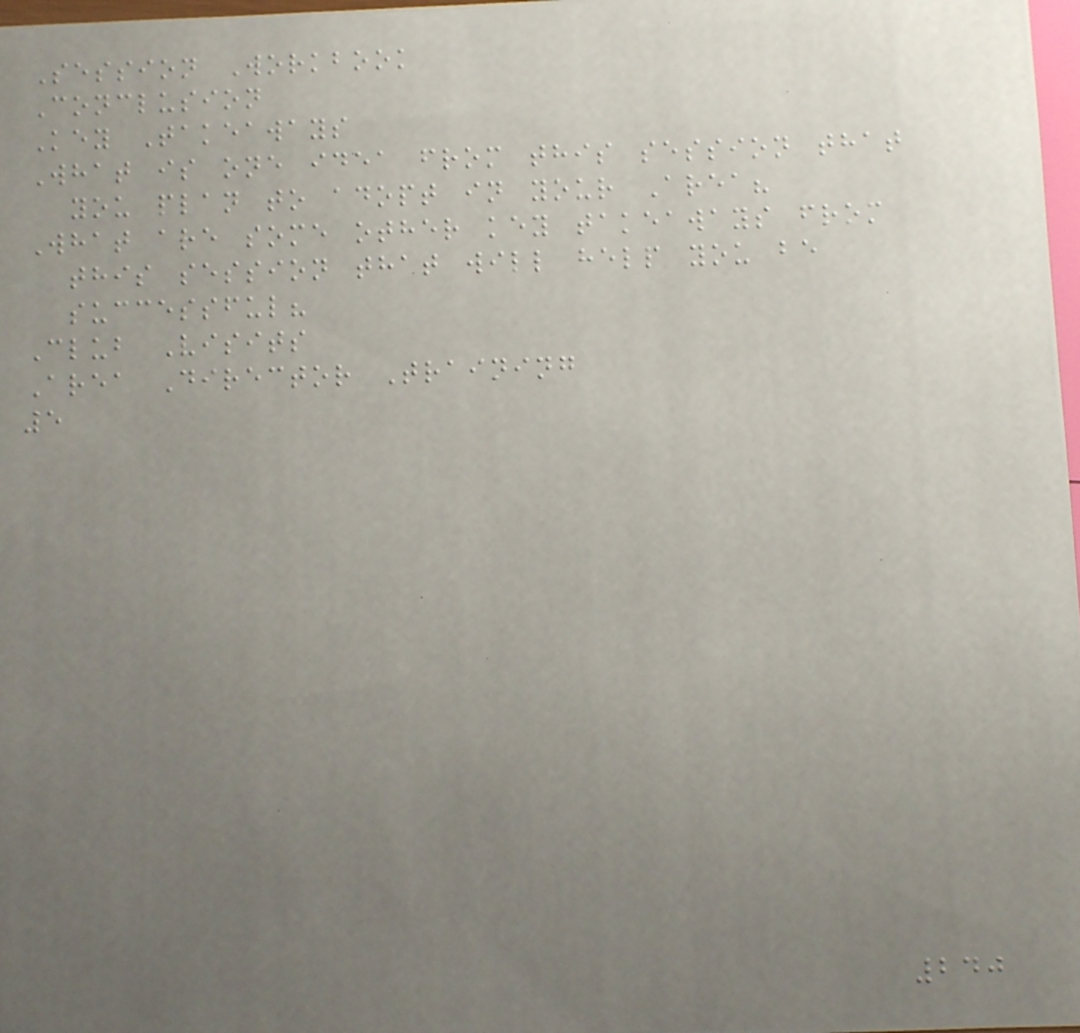Session Workbook
Conclusion
Key Takeaways
What is one idea from this session that
you plan to adopt in your Area?
What are some other key takeaways from
this session that will help you be
successful?
Club Visits
Area Director Training
5
240
